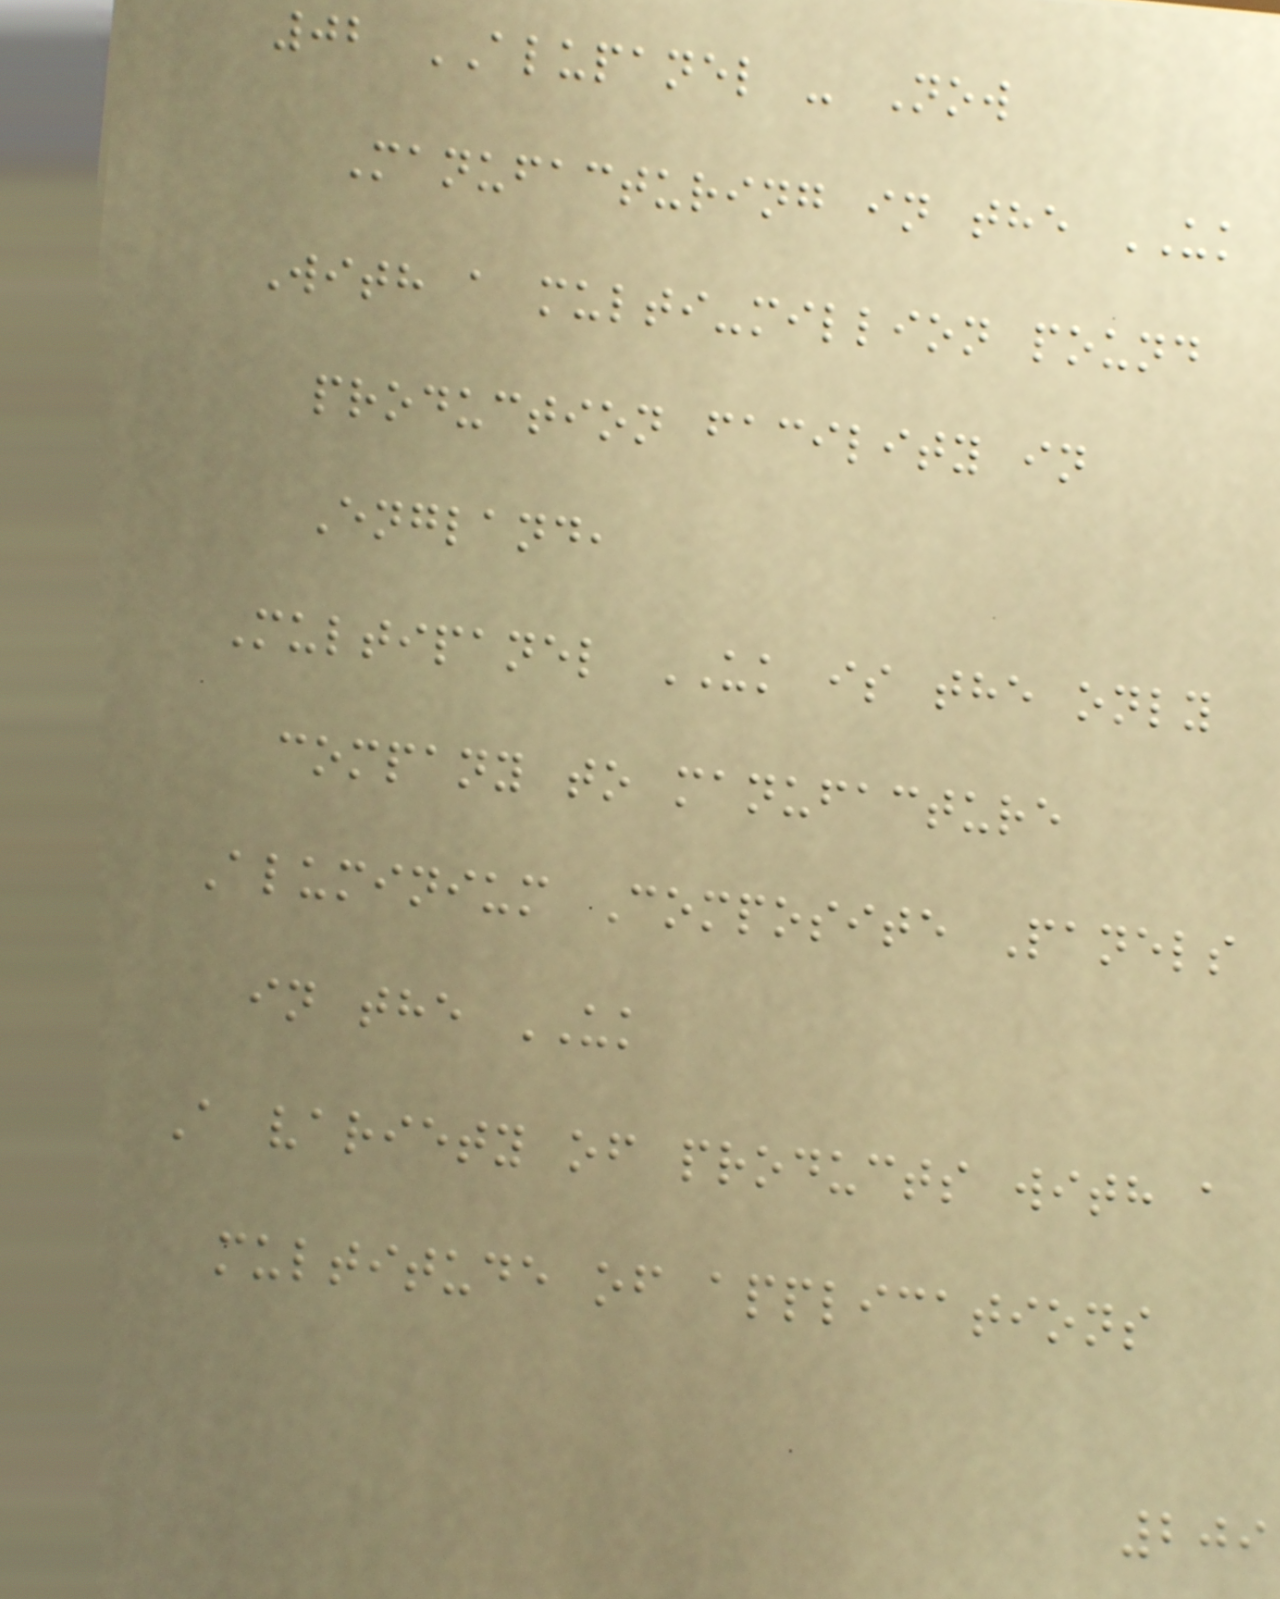02 ALUPANEL - Now
Manufacturing in the UK
With a multi-million pound
production facility in
England,
Multipanel UK is the only
company to manufacture
Aluminium Composite Panels
in the UK
A variety of products with a
multitude of applications
209
